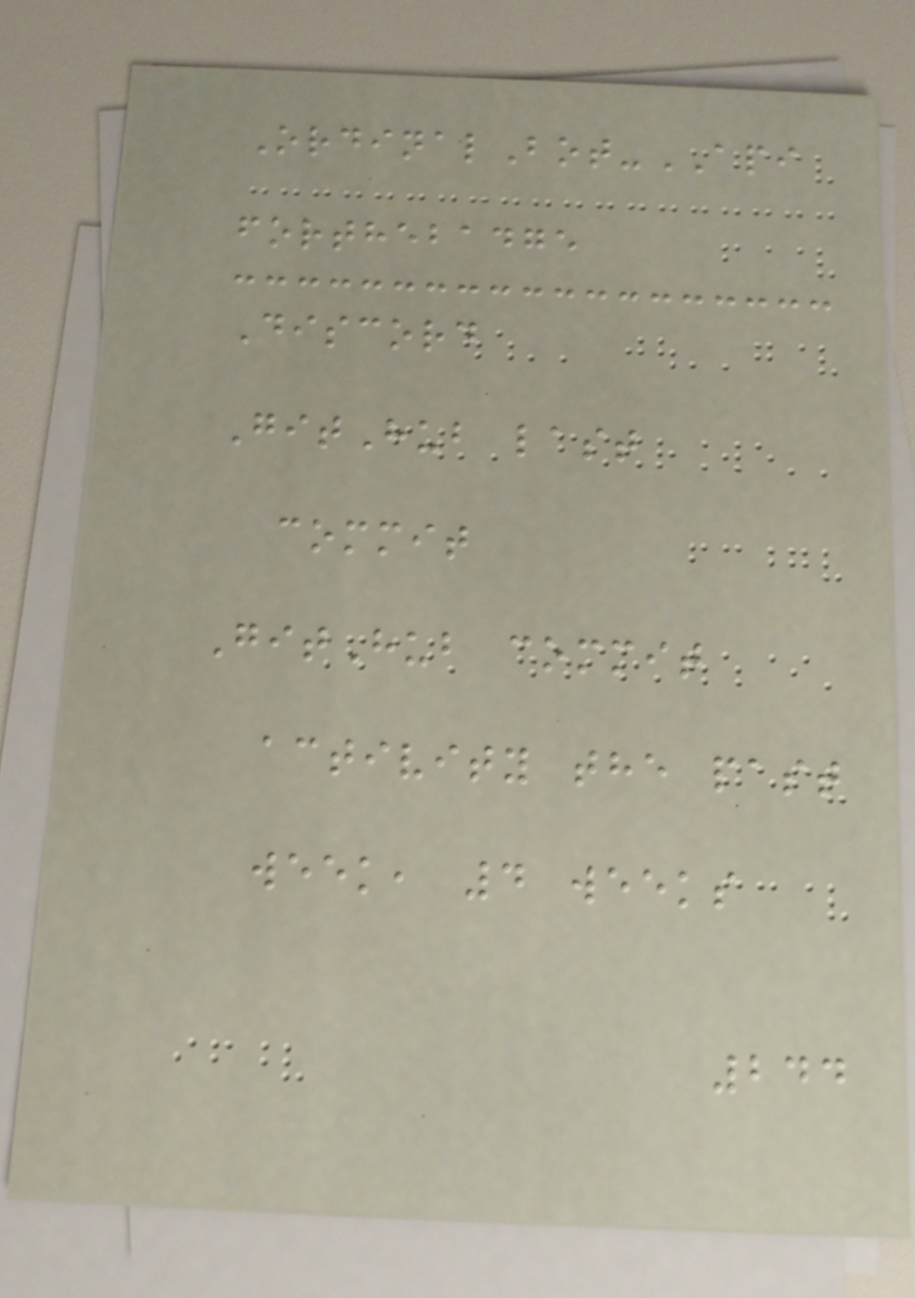OrdinalBot-API
forthebadge
Discord
GitHub last
commit
GitHub commit
activity the past
week, 4 weeks
244
